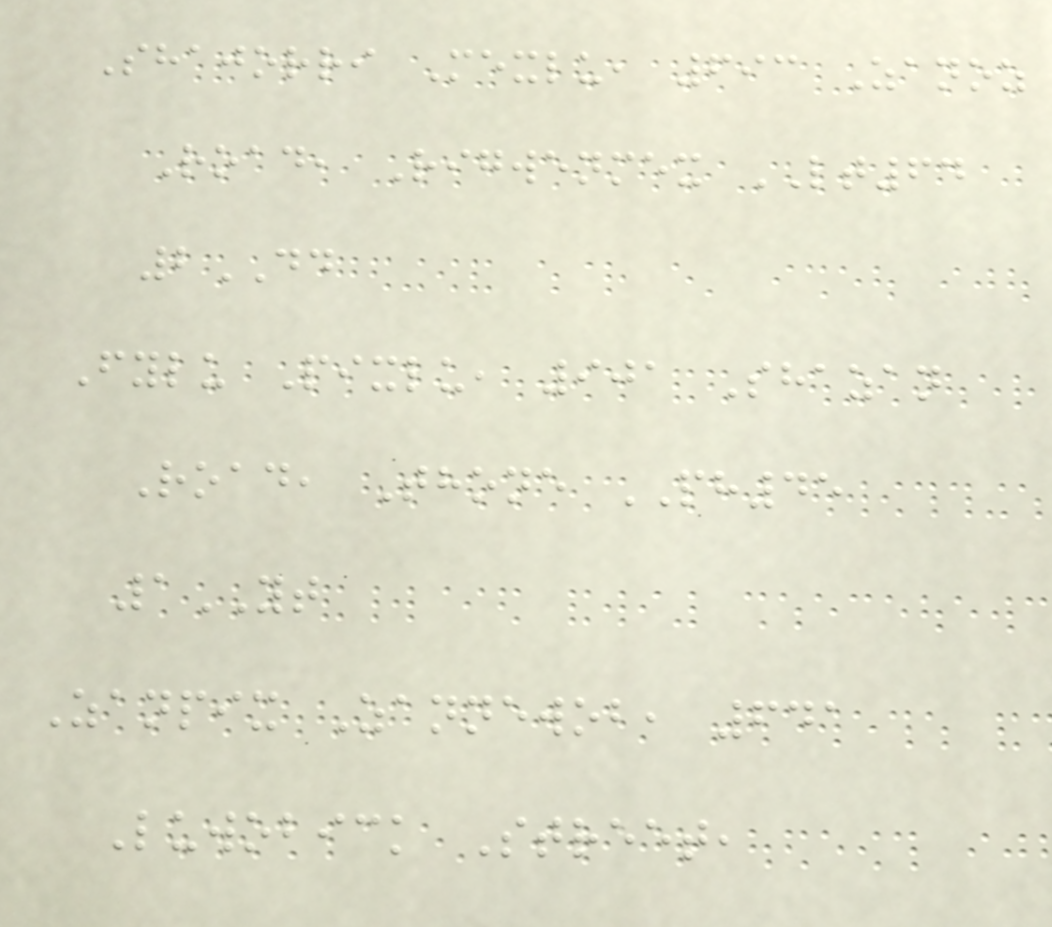Shajorri Mexlu, 693 Zanoz
Road, Rigwenmex LT64
2DD
Fylu Pixlu, 901 Shazan
Road, Thone PH45
1YT
Zanpix Zannewob, 641
Luwobick Street,
